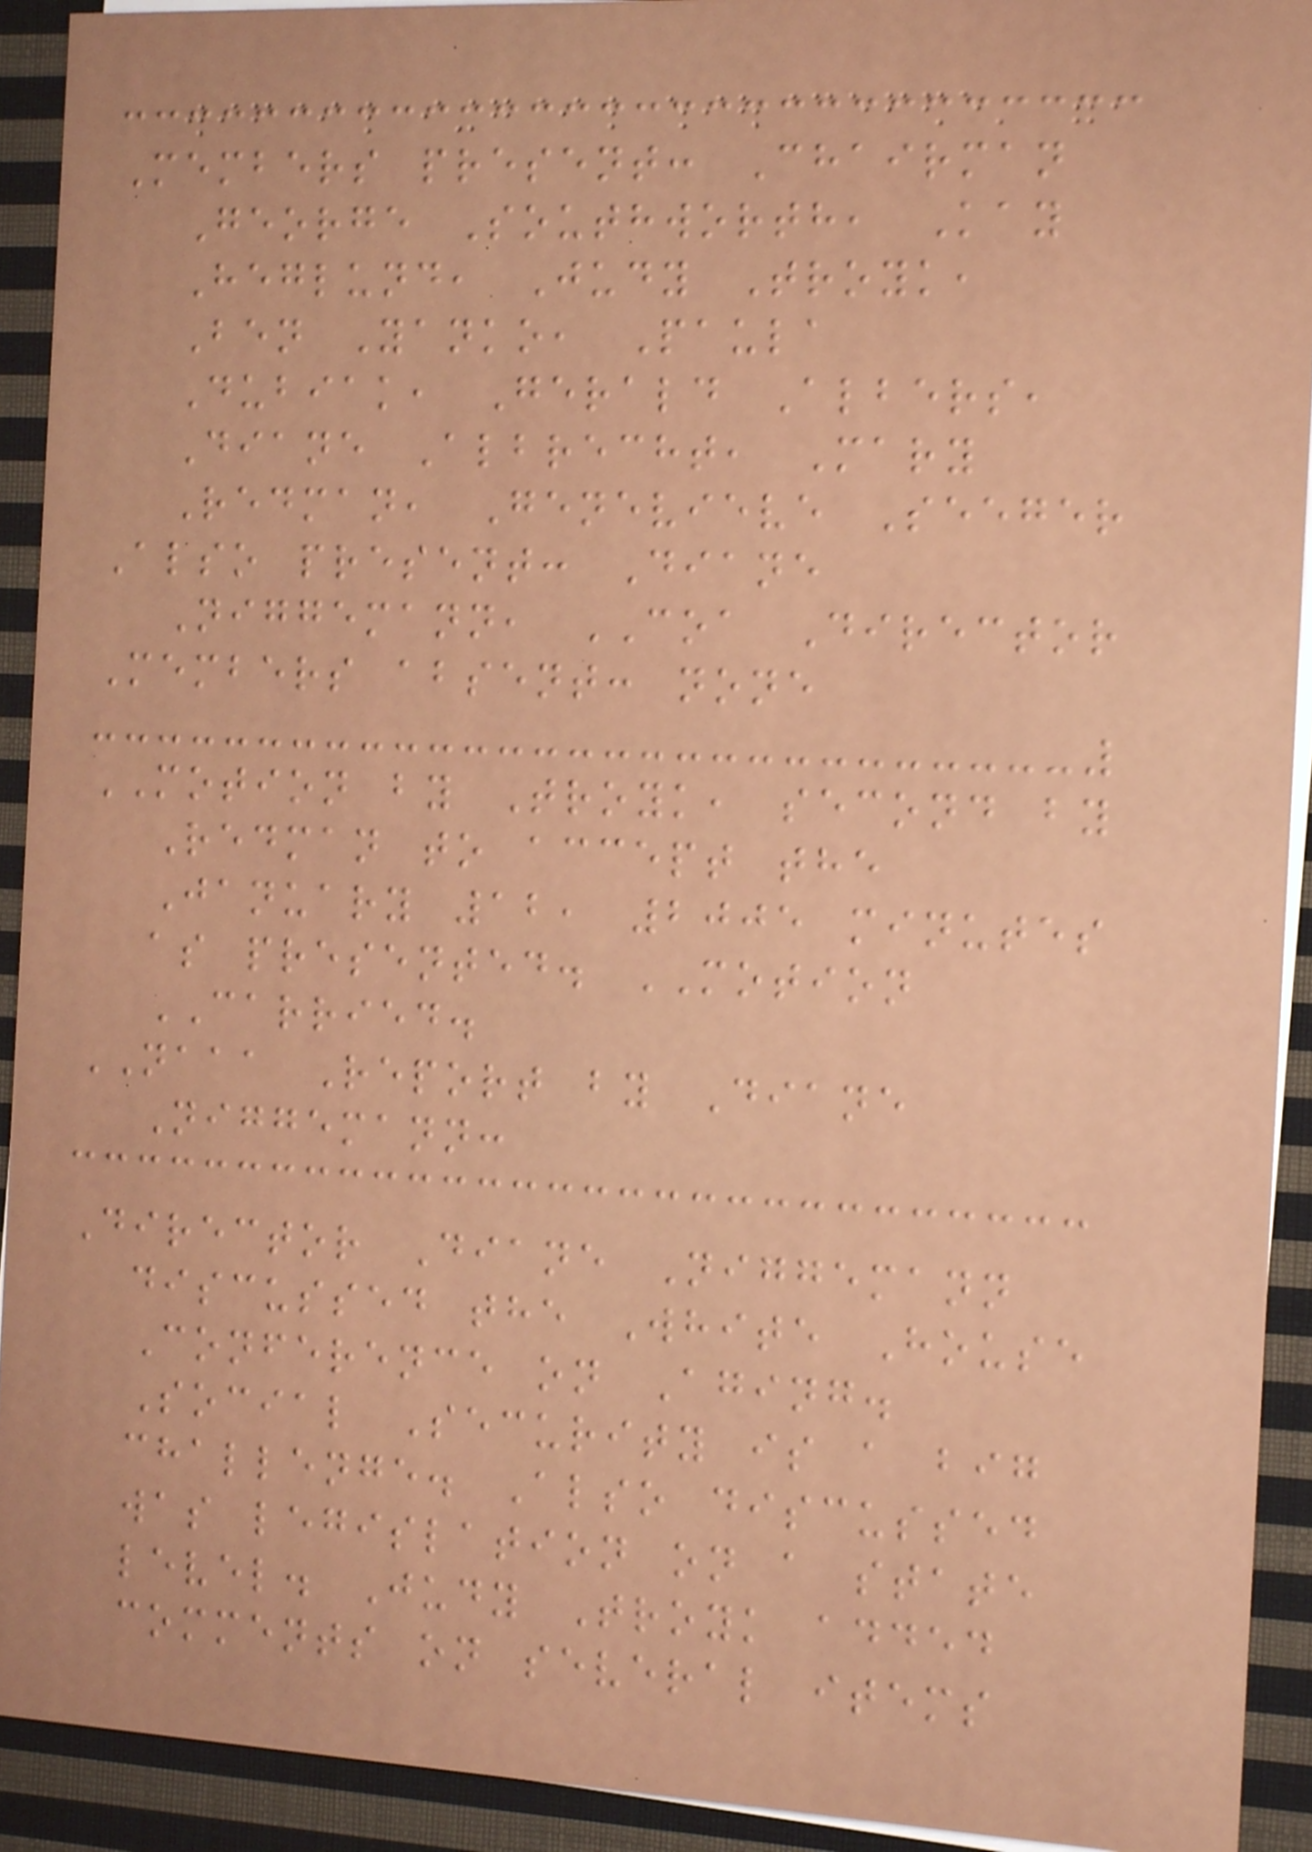Members present: Chairman
George Southworth, Kay
Heglund, Judy Troyk,
Ben Yanko, Paula
Dubiak, Gerald Albers,
Diane Albrecht, Mary
Redman, Genevieve Seeger
Also present: Diane
Niggemann, COA Director
Members absent: none
MOTION by Troyk, second by
Redman to accept the
January 12, 2005 minutes
as presented. MOTION
CARRIED.
NAAA Report by Diane
Niggemann:
Director Diane Niggemann
discussed the White House
Conference on Aging.
Social Security is a big
challenge. Also discussed
was legislation on a state
level. Judy Troyk added
comments on several items
